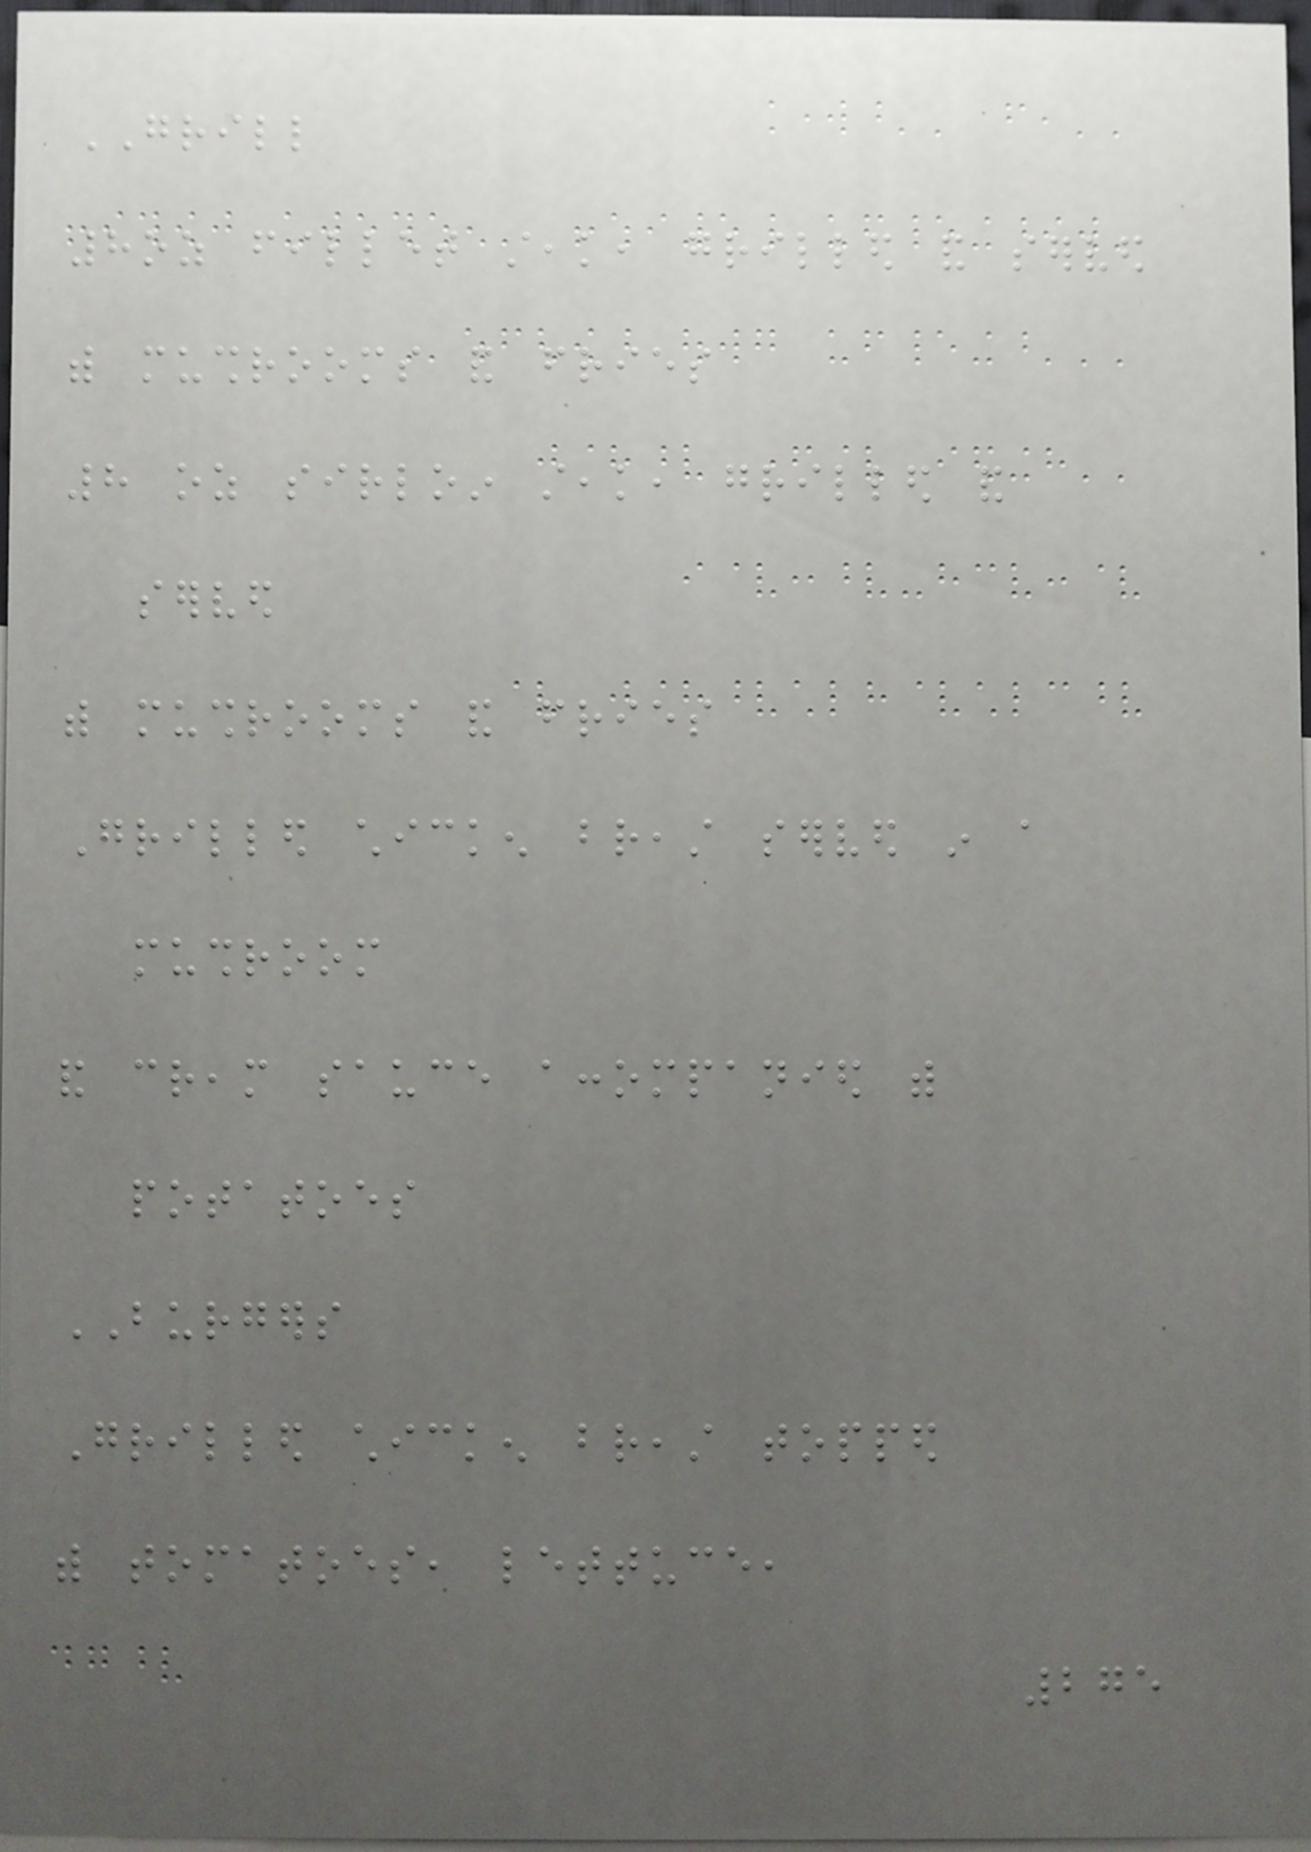GRILL
8oz fillet steak, grilled and served
with mushrooms and fries
8 oz sirloin steak, grilled and
served
with mushrooms and fries
Grilled chicken breast served in a
mushroom
and cream sauce accompanied with
potatoes
BURGERS
Grilled chicken breast topped
with tomatoes, lettuce,
275
